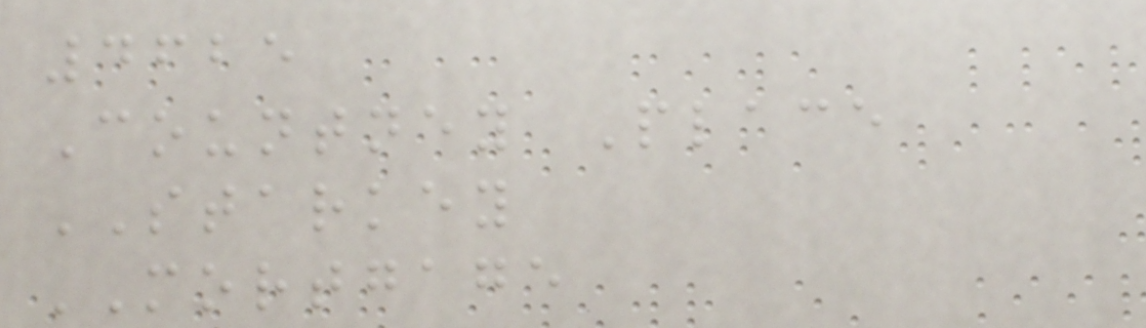4625
Countney Place
STARKEY
MORTGAGE
